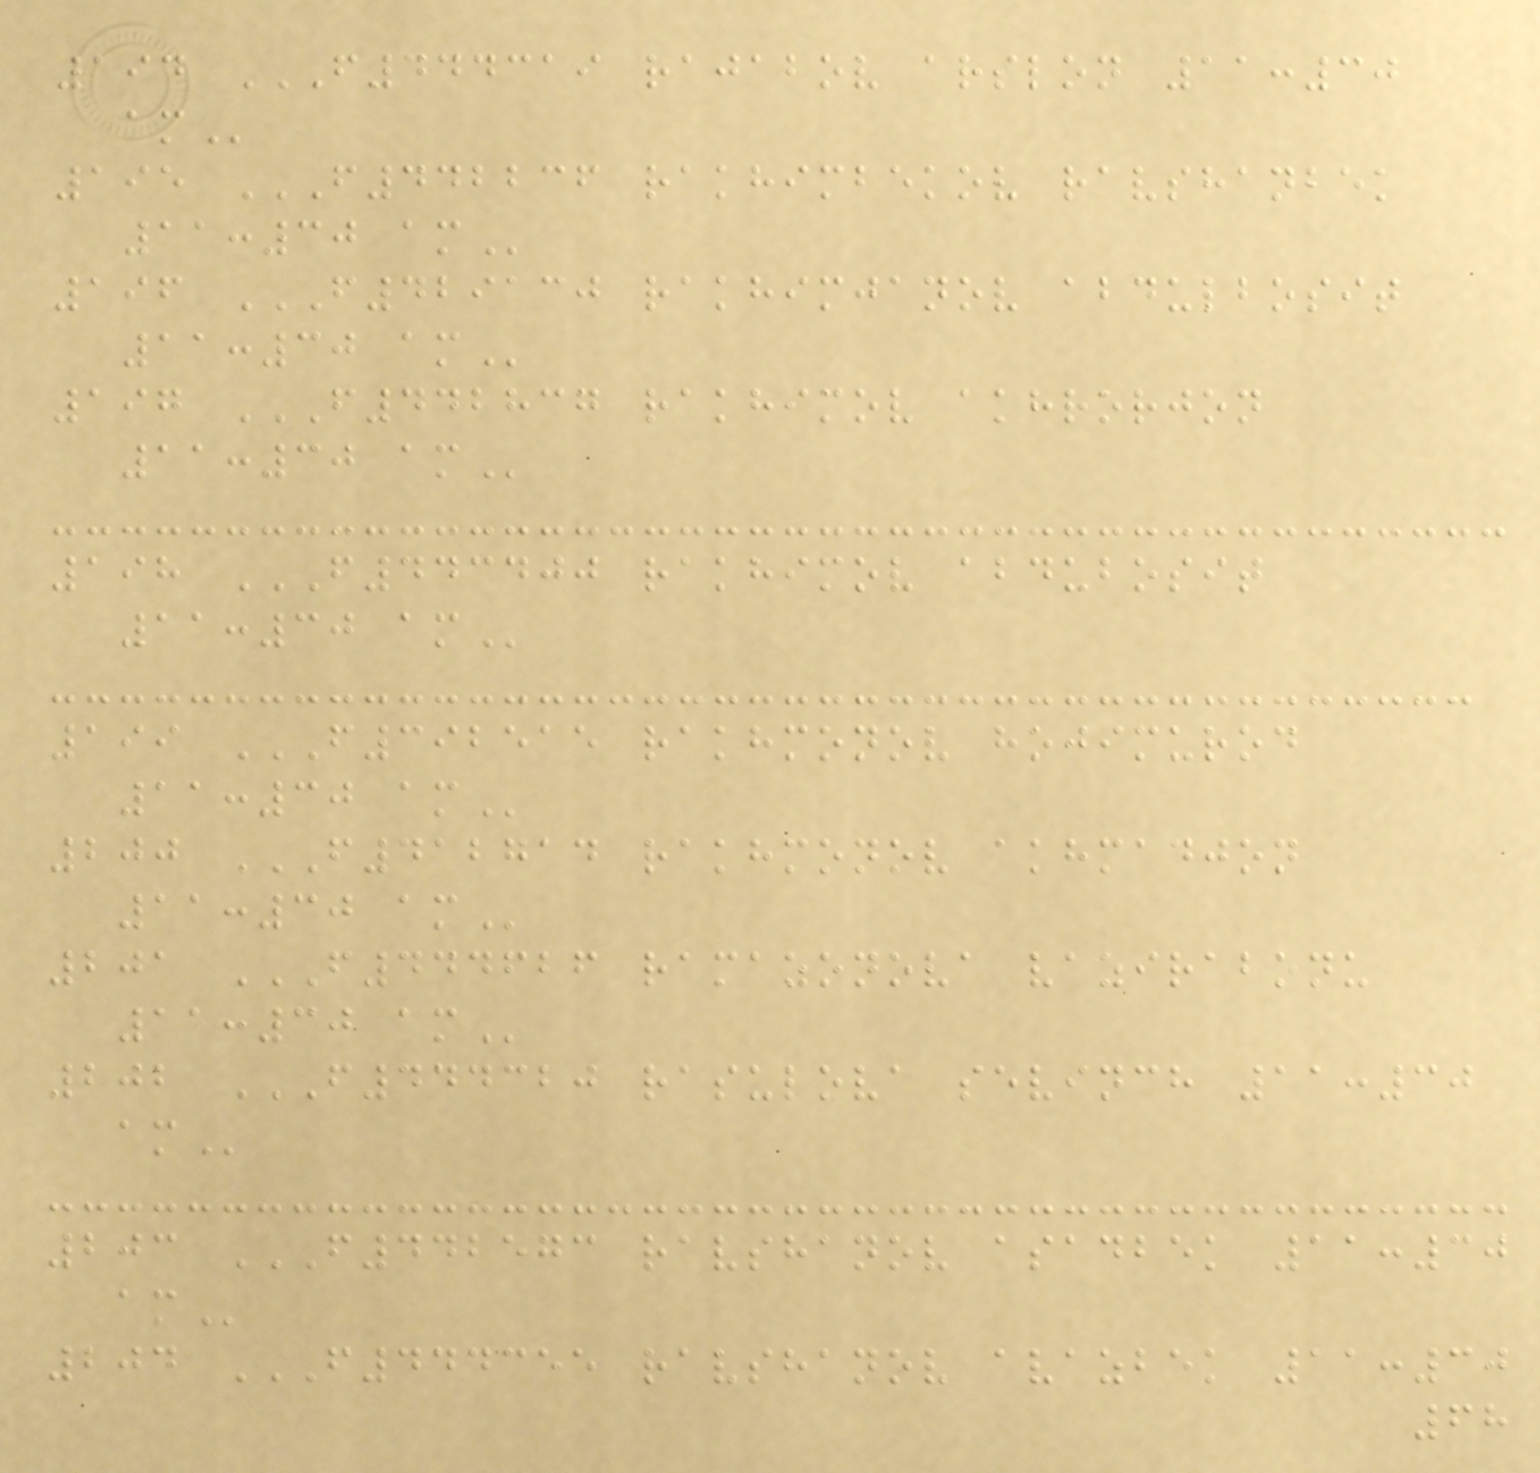194 F444319 RAJABOV ARSLON 11:30
AM
195 F442236 RAKHIMBEKOV RAVSHANBEK
11:30 AM
196 F429130 RAKHIMJANOV ABDULBOSIT
11:30 AM
197 F442837 RAKHIMOV AKHRORJON
11:30 AM
198 F443400 RAKHIMOV ABDUBOSIT
11:30 AM
199 F392515 RAKHMONOV HOJIMUROD
11:30 AM
200 F412714 RAKHMONOV AKHMADJON
11:30 AM
201 F444626 RAMAZONOVA VAZIRABONU
11:30 AM
202 F444320 RASULOVA SEVINCH 11:30
AM
203 F442573 RAVSHANOV ASADBEK 11:30
AM
204 F444355 RAVSHANOV AVAZBEK 11:30
68
